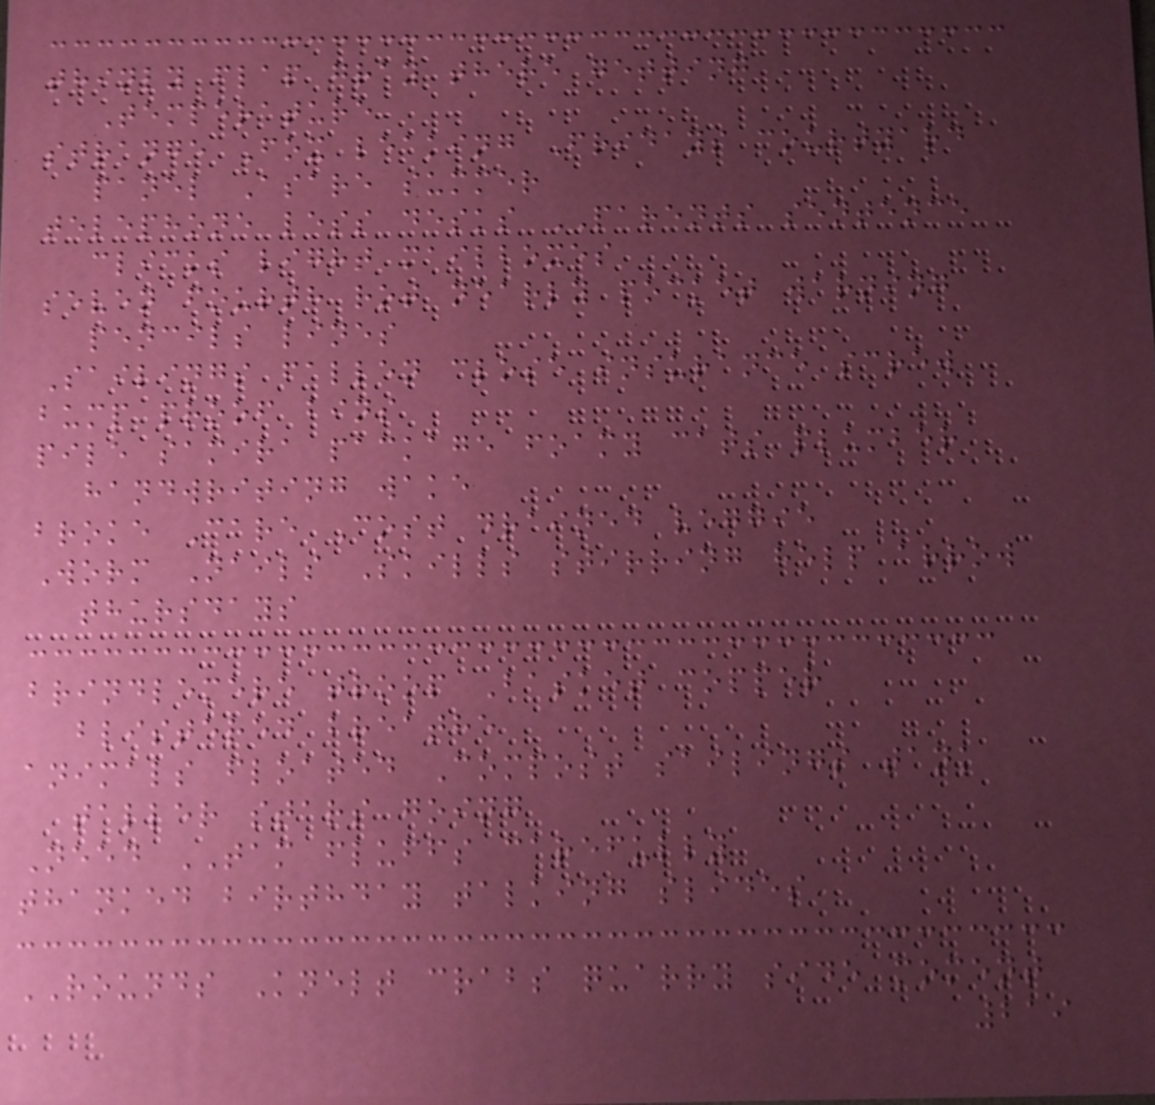thinly flap gray there getting
Temperature
strange Fox leaking Fridays courtyard
panel Asare summer
telephone less desks PARENTS sentence
clicks light mailboxes
seven fourth rot nearly pocket warning
pencils lines
Sailings fallen close insurance screw
bump proof bins
pile samira package foamy cats plumber
handwriting wake
broke Care Cost drained veggie
Worm Nails Skills stirring help arrow
thursdays
brindlemere troop Basket copper
blistered breathe
animals floated Compost sailings tank
taller stars going
Need TAM fluffs carefully
thanked birthday talking slides
ROUNDS Knelt crabs quarry side moment
219
